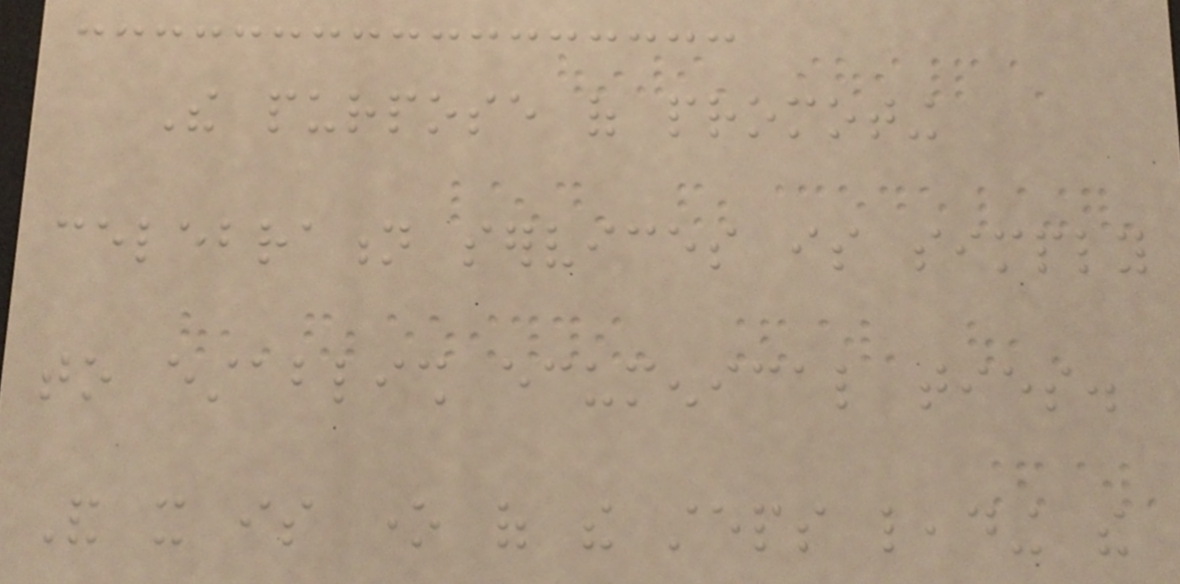The purpose of promoting
celebration services is simply
to establish ecumenical ties.
And it is one of the steps leading the
